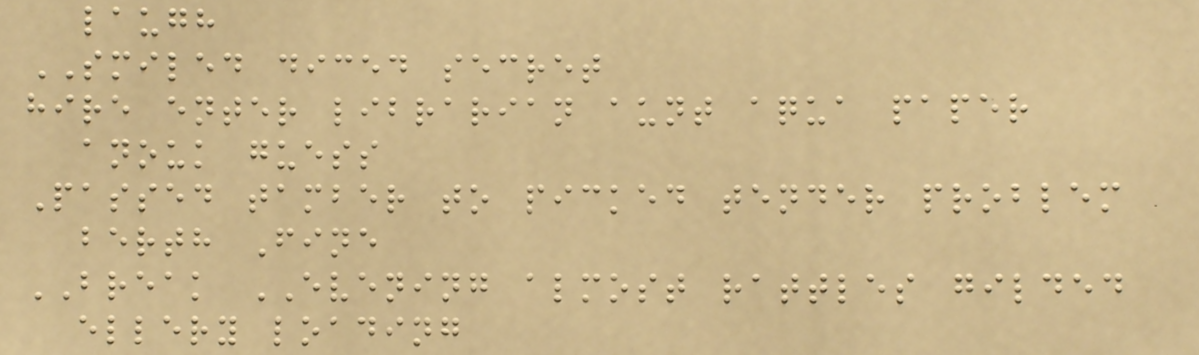laugh
SMILED diced secret
hire enter librarian aunt aqua paper
anouk guess
Passed tamber to picked tender problem
berth Fine
BREAK EVENING almost rattles gilded
ellery loading
